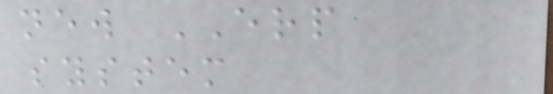new ERP
system
